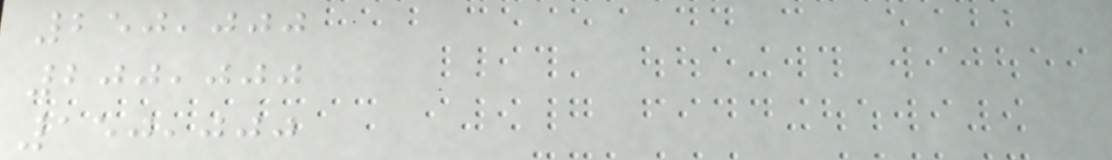250,000
200,000
150,000
